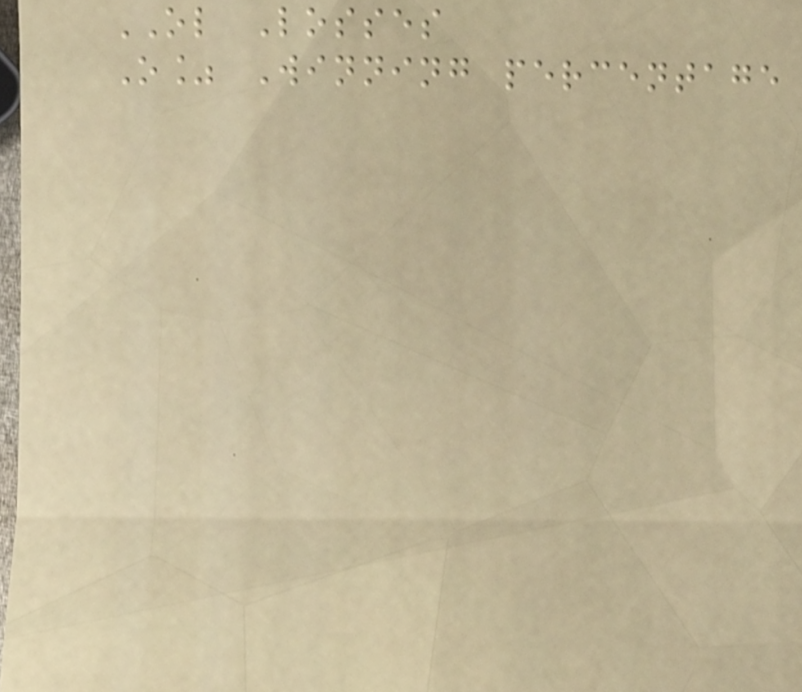OL Losses
O% Winning percentage
